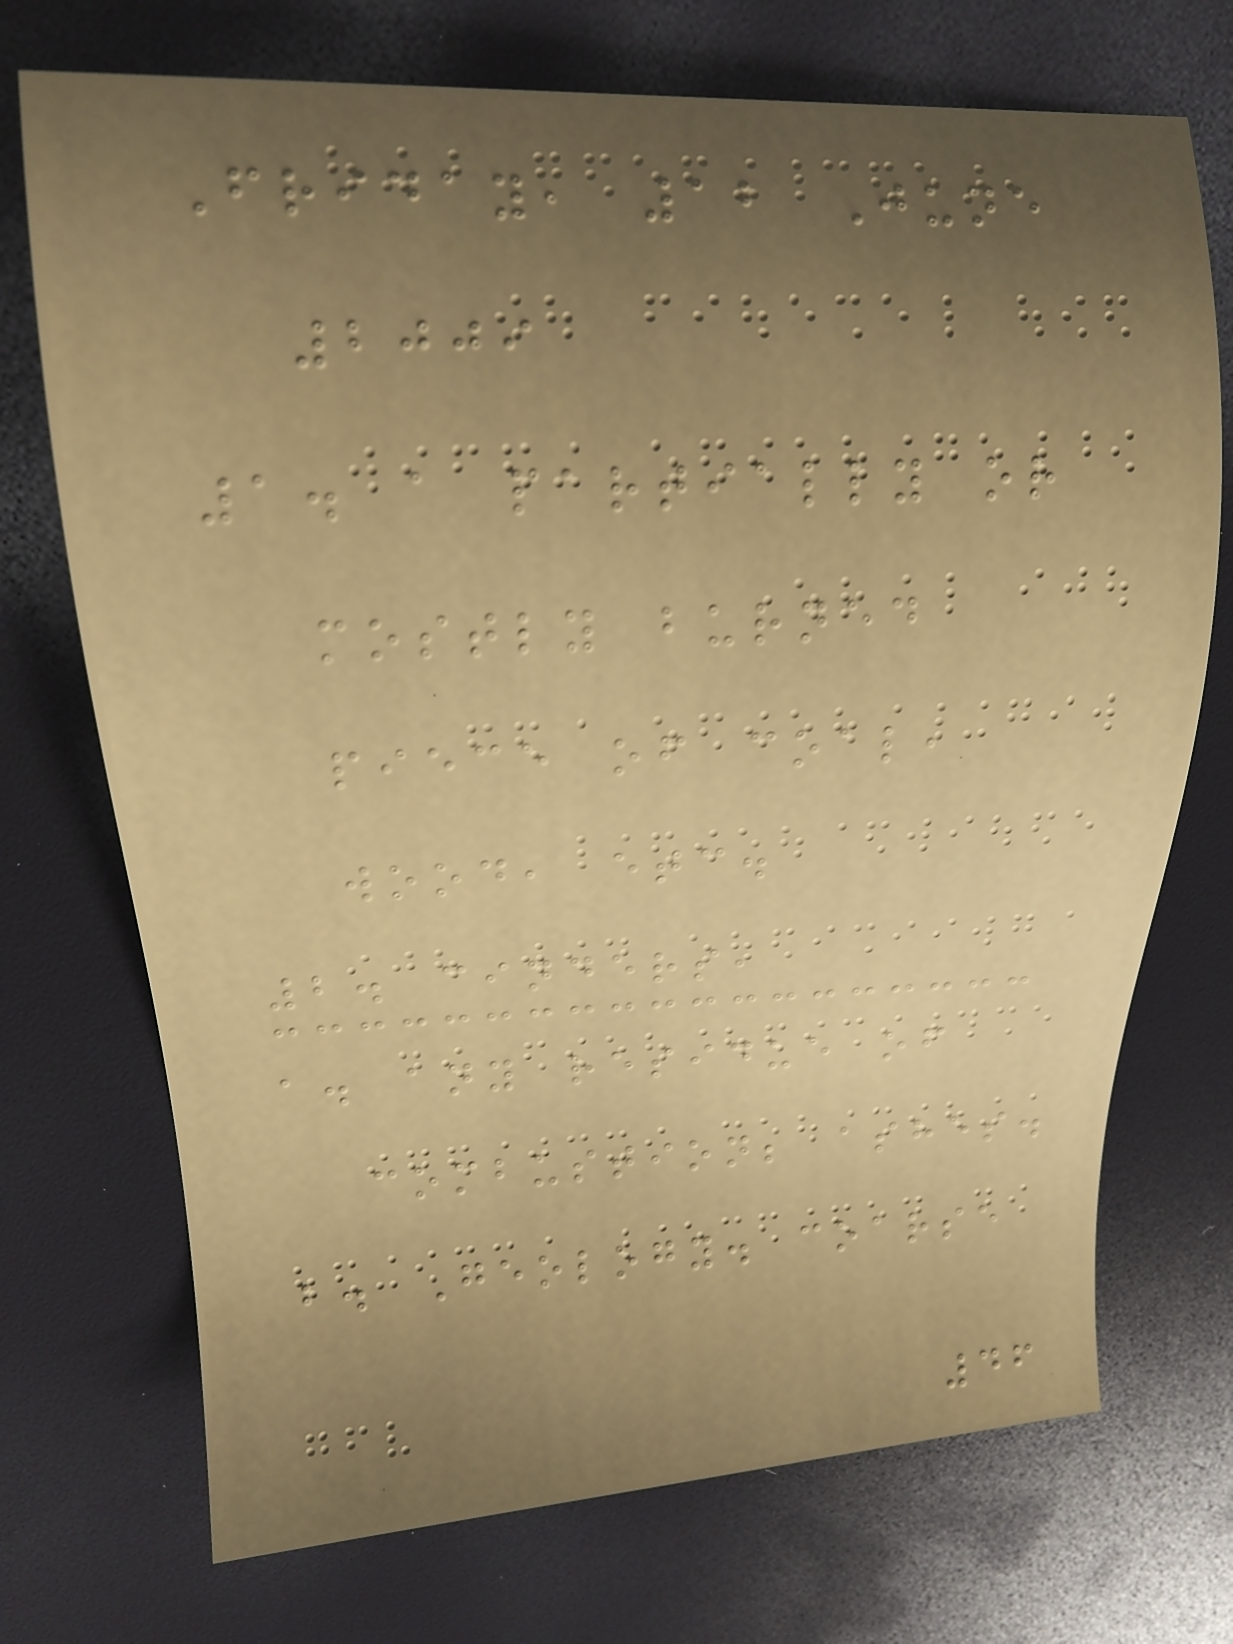Friday, 12 June
2009
1. a partially or
mostly burned
piece of coal,
wood, etc.
2. cinders,
a. any residue of
combustion; ashes.
b. Geology. coarse
46
